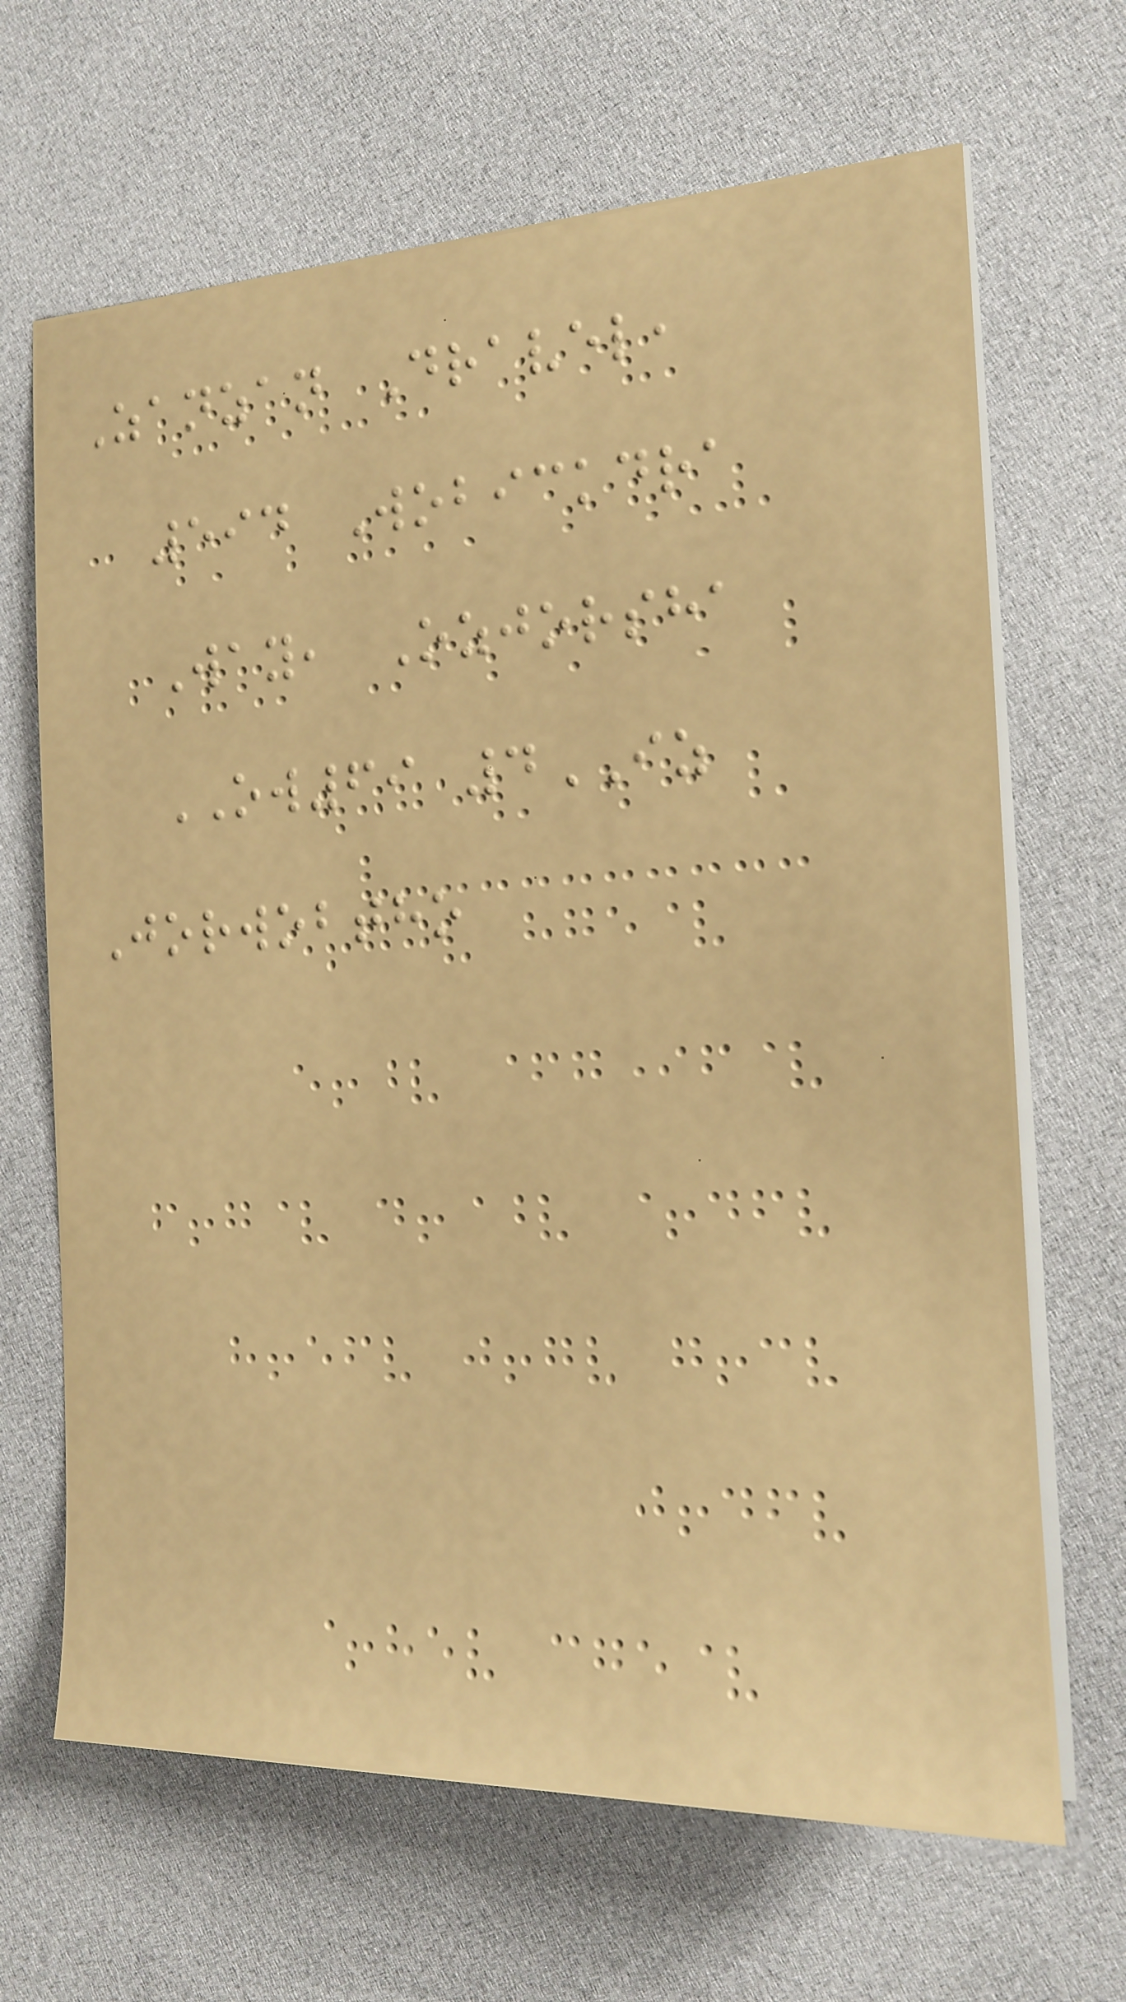Zanzan Dravel,
594 Wobickdra
Way, Ozjorsha
OW69 4IZ
Jorwobtho
